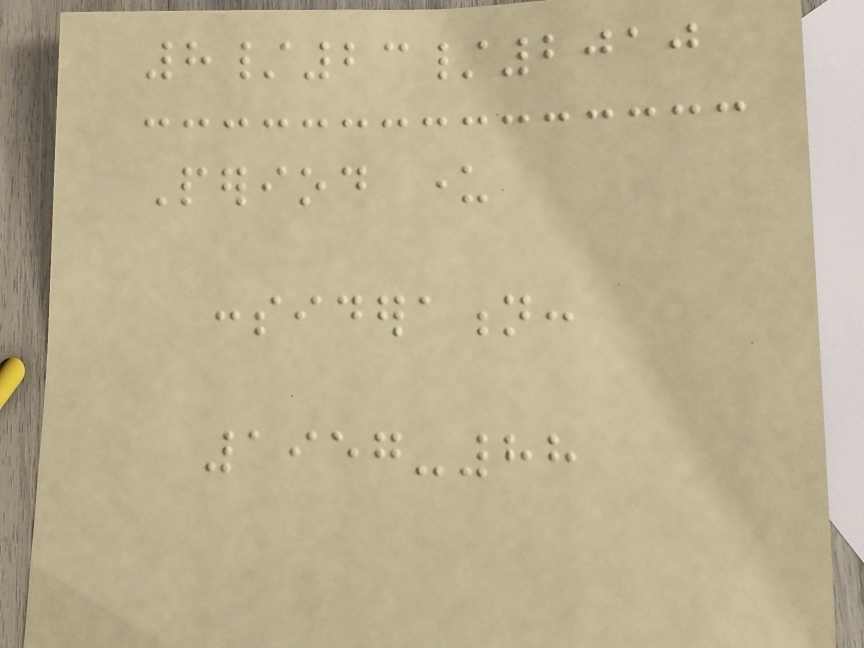8/23/2010
Period under
consideration:
1957-88
